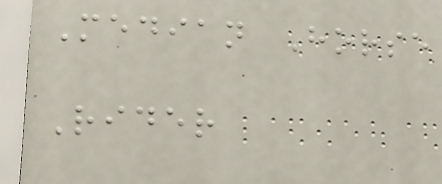Median Horse
Rider
